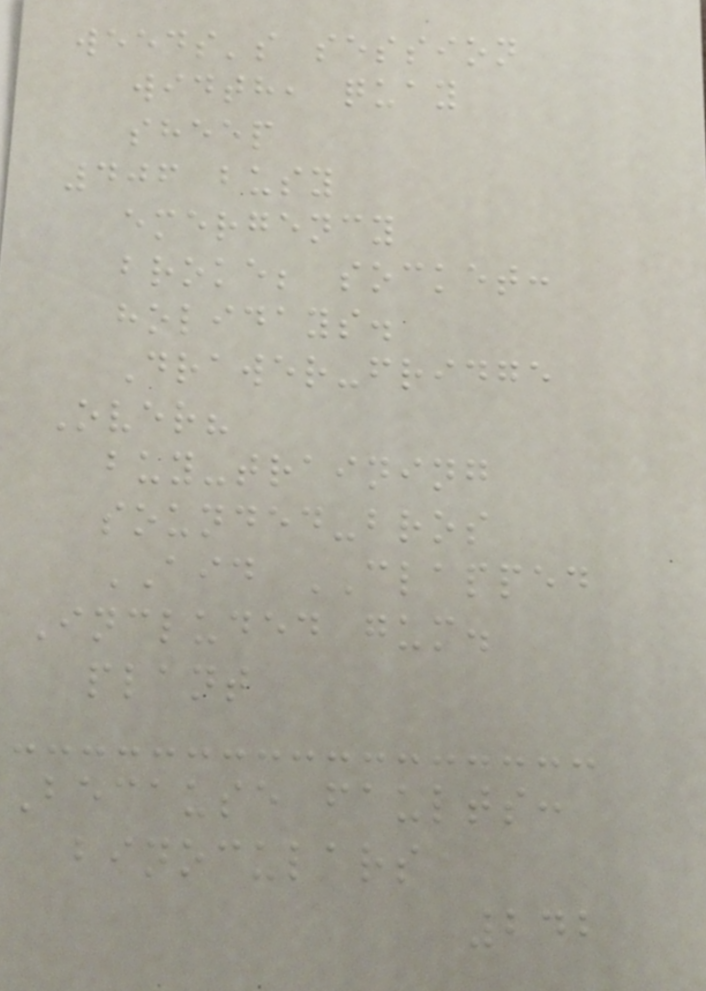weeds's session
width, quay
sheep
406 busy
emergency
broke; socket:
holidays.
Drawer-fridge
Over?
buy-training
sounded-bros
AID CLAPPED
Included gum.
plant
Because faults:
binoculars
242
